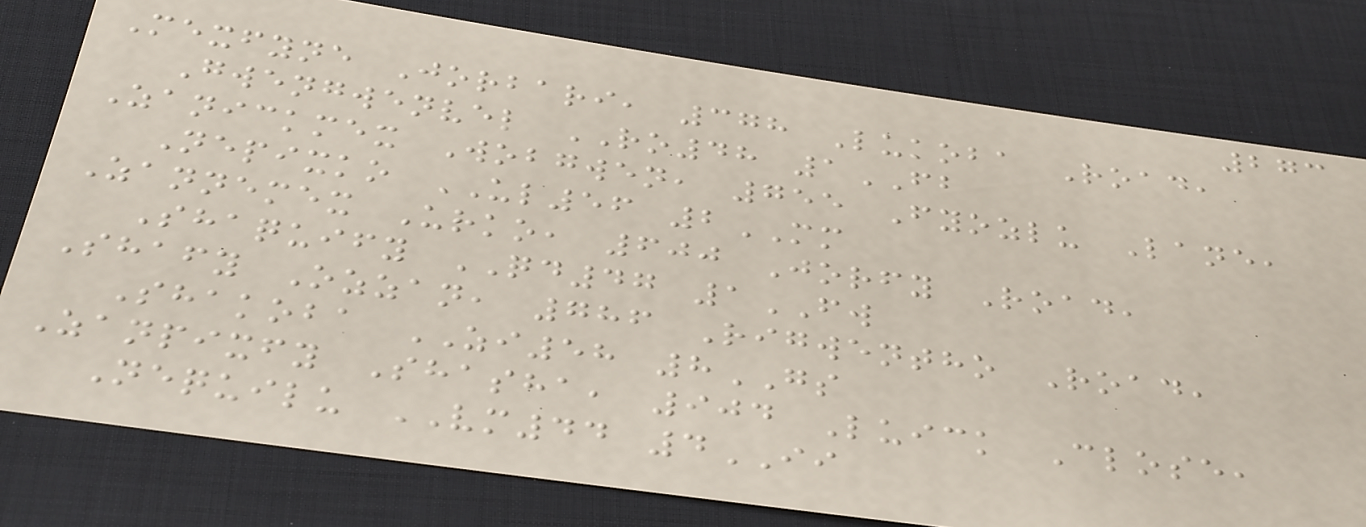273
Mexfyne Jorbari, 378 Lukoba Road,
Gwengwenvel RO48 1FB
Zanickmex Wobgwen, 755 Fyozlu Lane,
Nepixko UL56 2MM
Zannemex Urko, 600 Jorfy Road,
Shaquify QD47 1FW
Shafy Ozzan, 786 Rigwentho Road,
Shakoba ZI58 8GS
Zanpixfy Shasha, 904 Luick Close,
Nequilu VM44 4II
